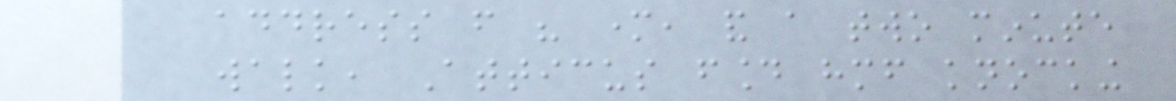address from his mother, and a two minute
walk, Atticus found himself knocking
